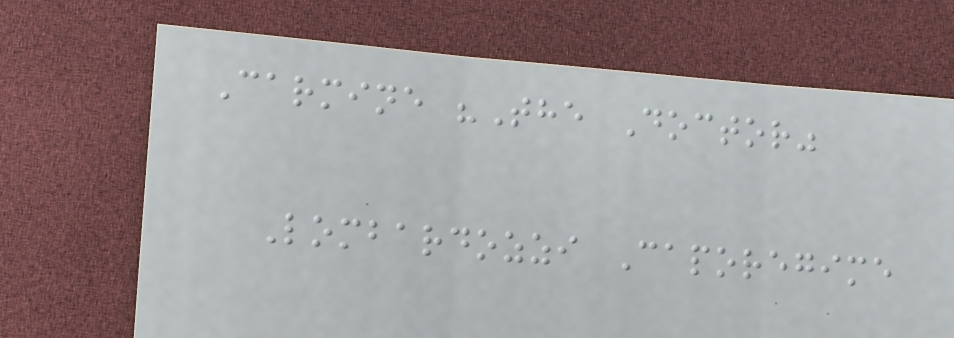Carmine "The Doctor"
Lombardozzi Caporegime
